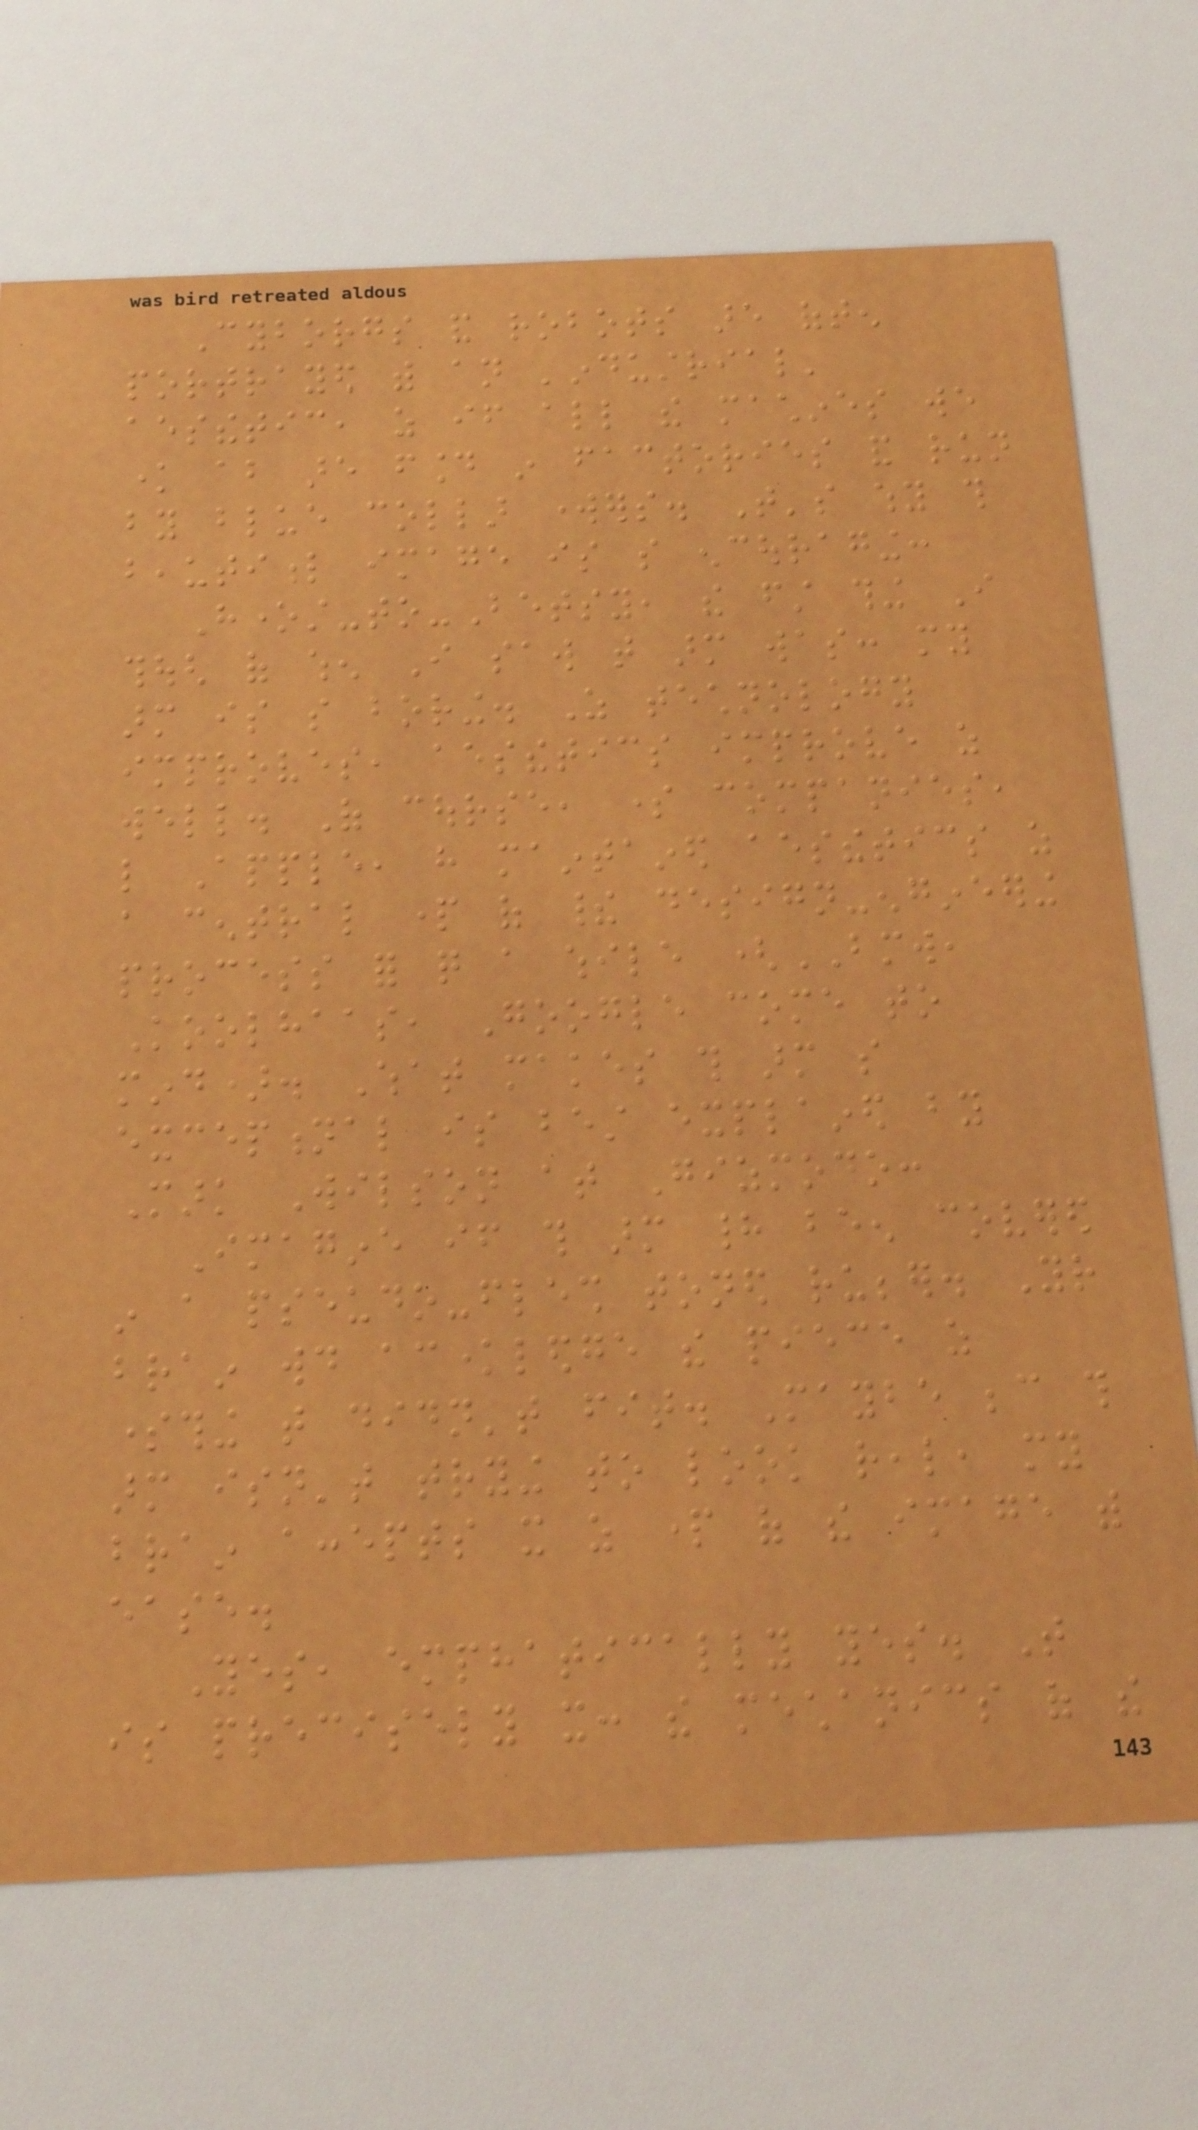Cyborgs and robots are often
portrayed with an 'industrial'
aesthetic, as if all the machines we
know about are found in factories and run
by blue collar workers. That's why this
beautiful image is so encouraging:
Honest-to-Betsy, the first thing I
though of when I saw that arm was: my
arm is so boring. As technology
improves, aesthetics improve as
well. Of course, some companies,
like Apple, have maintained aesthetics as
a central part of their design-engineering
process for quite a while (BMW,
Koolhaas, Google come to
mind). What makes this arm so
exceptional is best explained by
Mark Wilson at Gizmodo:
Imagine if this arm had been covered
in a pseudo-flesh toned rubber. Your
brain would acknowledge the piece as
something that didn't fit. Maybe because this
arm isn't trying to look real, my
brain accepts it as part of the image with
ease.
Yes, emphatically yes. That
is precisely it: the mechanics of the
